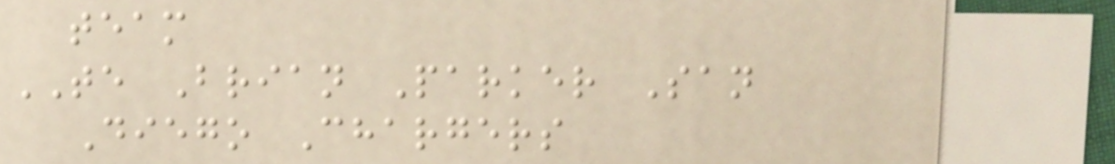team
TE Brian Parker San
Diego Chargers
